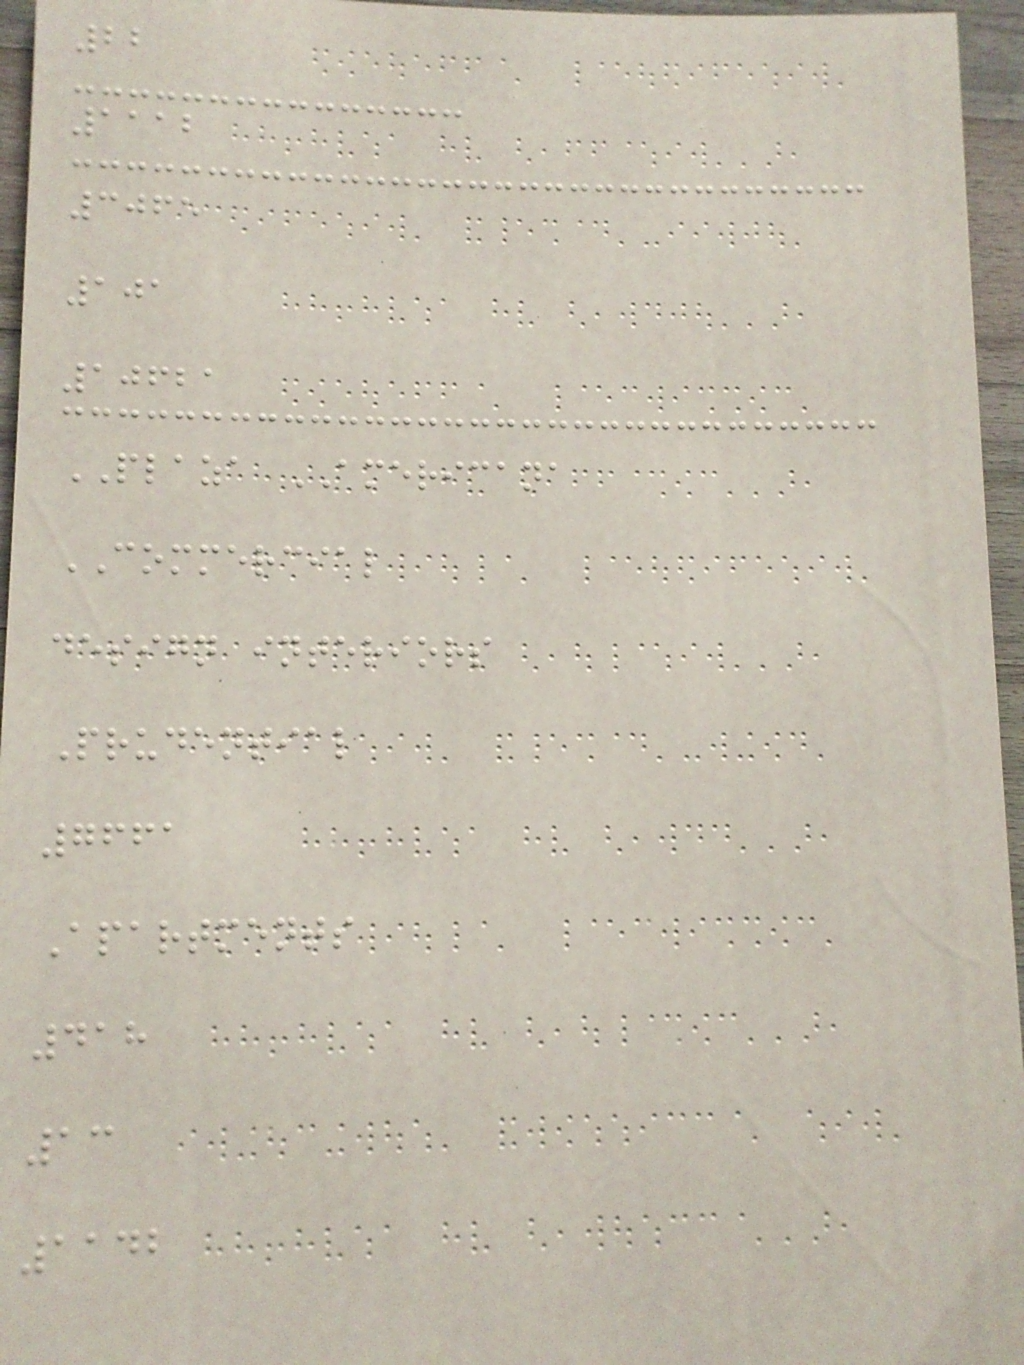22
1112
3065
101
10621
PLAZA AMERICANA
COMMERCIAL
design interiors
Prudential
7661
Apartments
418
13
1142
